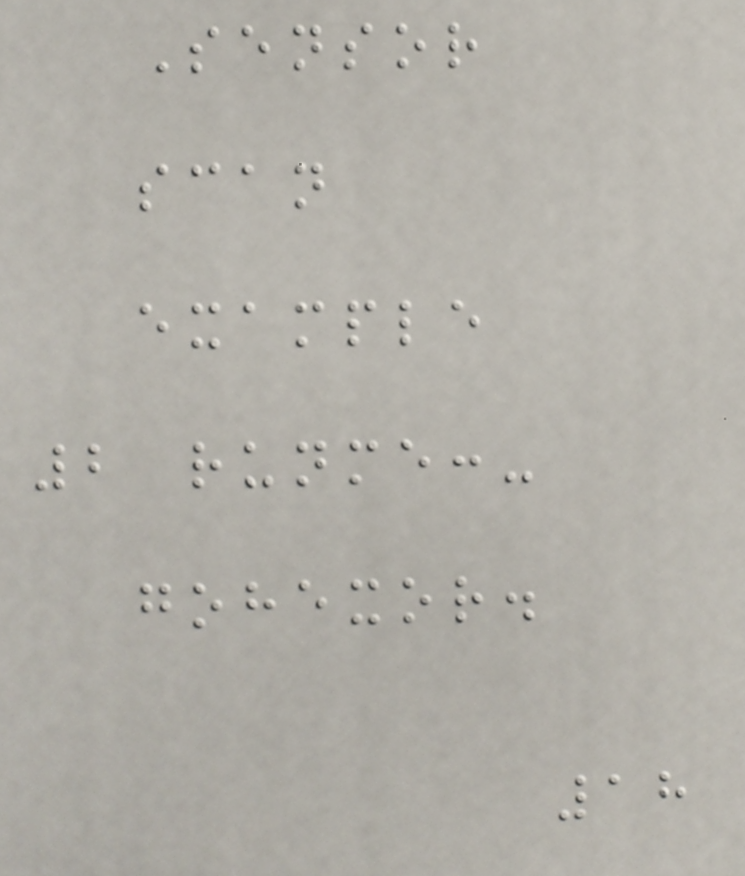Sensor
scan
example
2 runme:-
gohexor.
18
